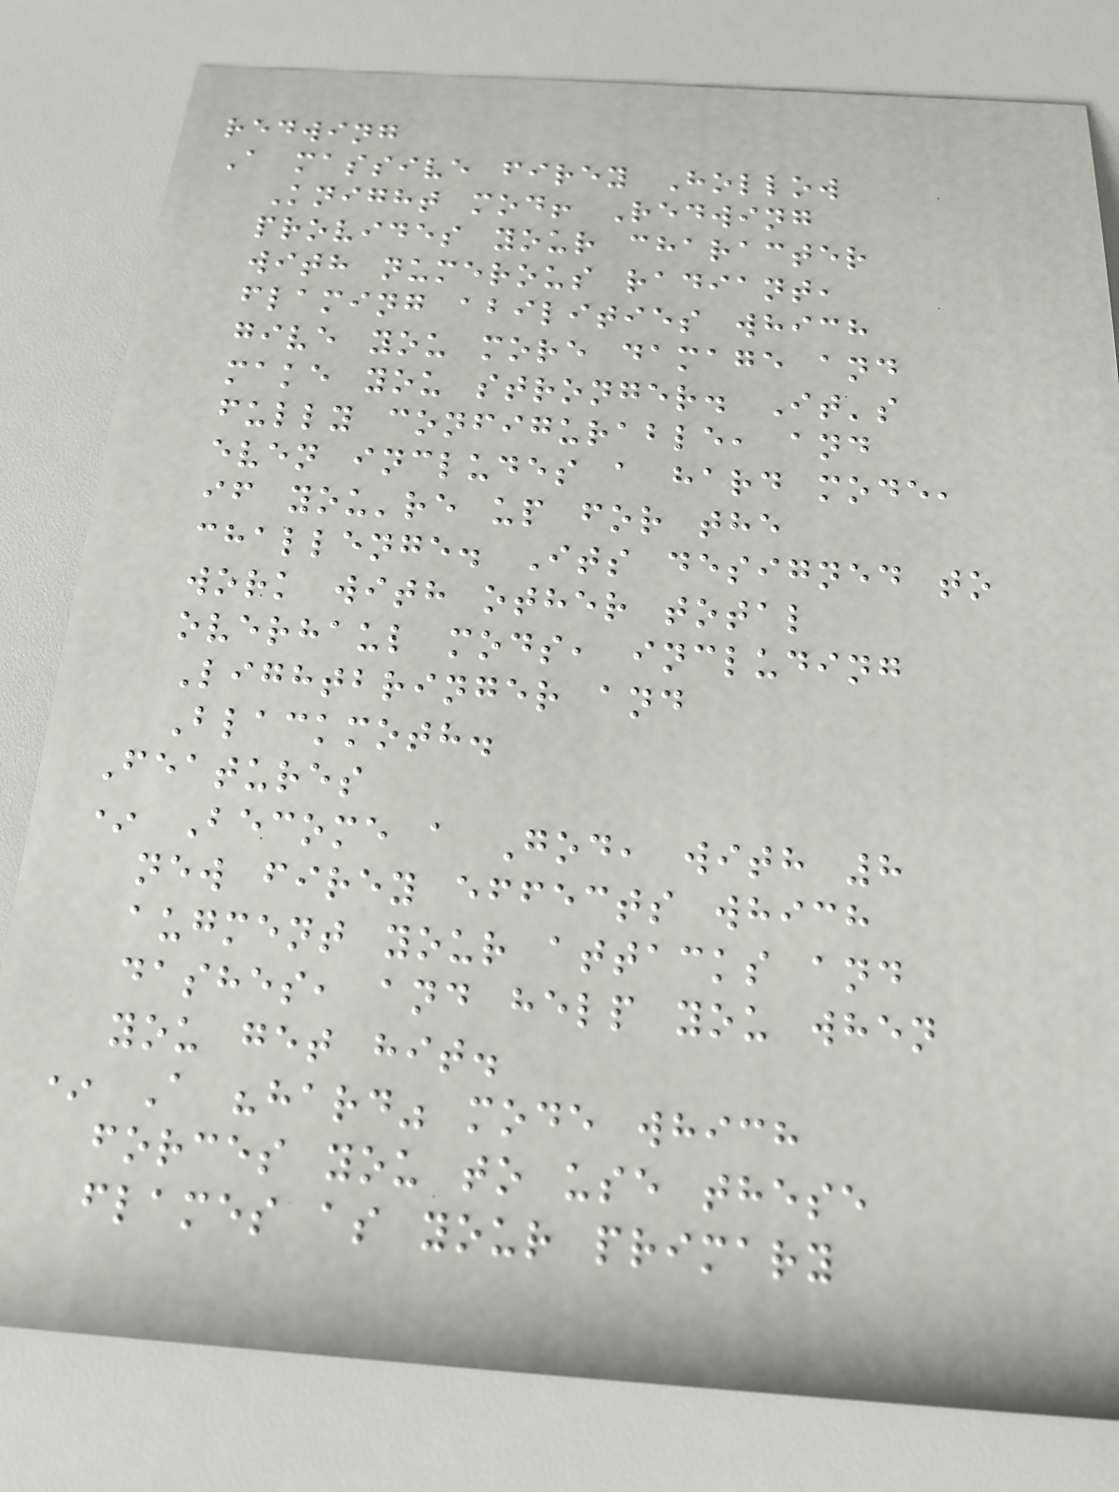redwing
A massive firey Hollow
Knight mod! Redwing
provides your character
with numerous radiant,
flaming abilities which
give you more damage and
make you stronger. It's
fully configurable, and
even includes a hard mode,
if you're up for the
challenge. Its designed to
work with other total
overhaul mods, including
Lightbringer and
Blackmoth.
Features
* Become a God, with 8
new firey effects which
augment your attacks and
dashes, and help you when
you get hit.
* A "hard" mode which
forces you to use these
flames as your primary
